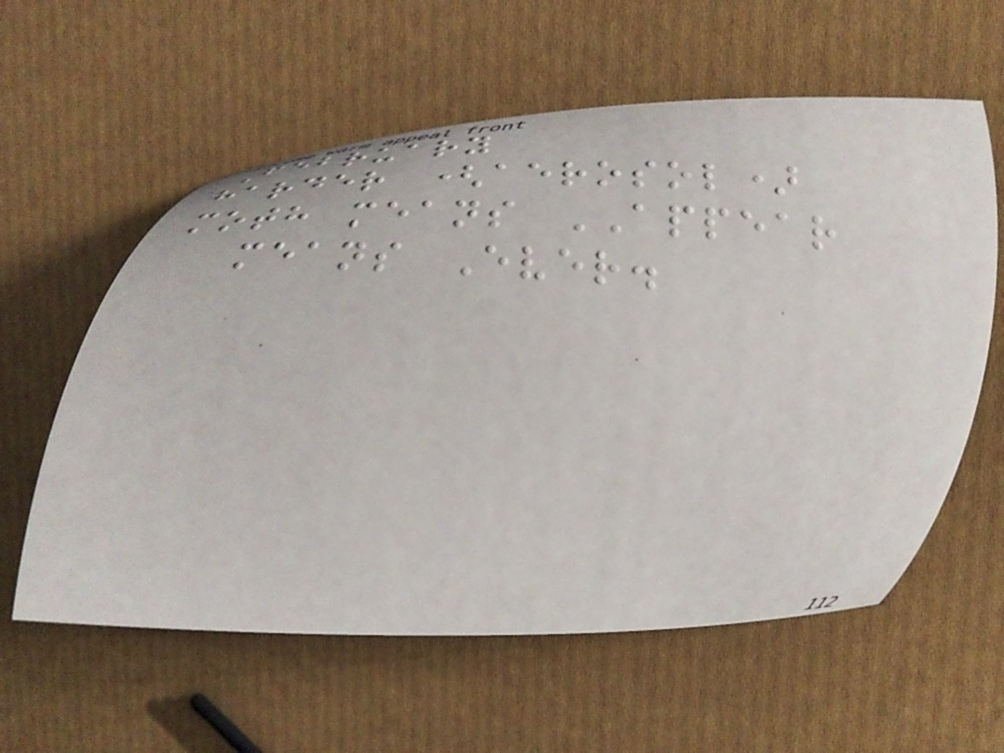February
harder (aerosol)
moth means APPEAR
means Ever.
